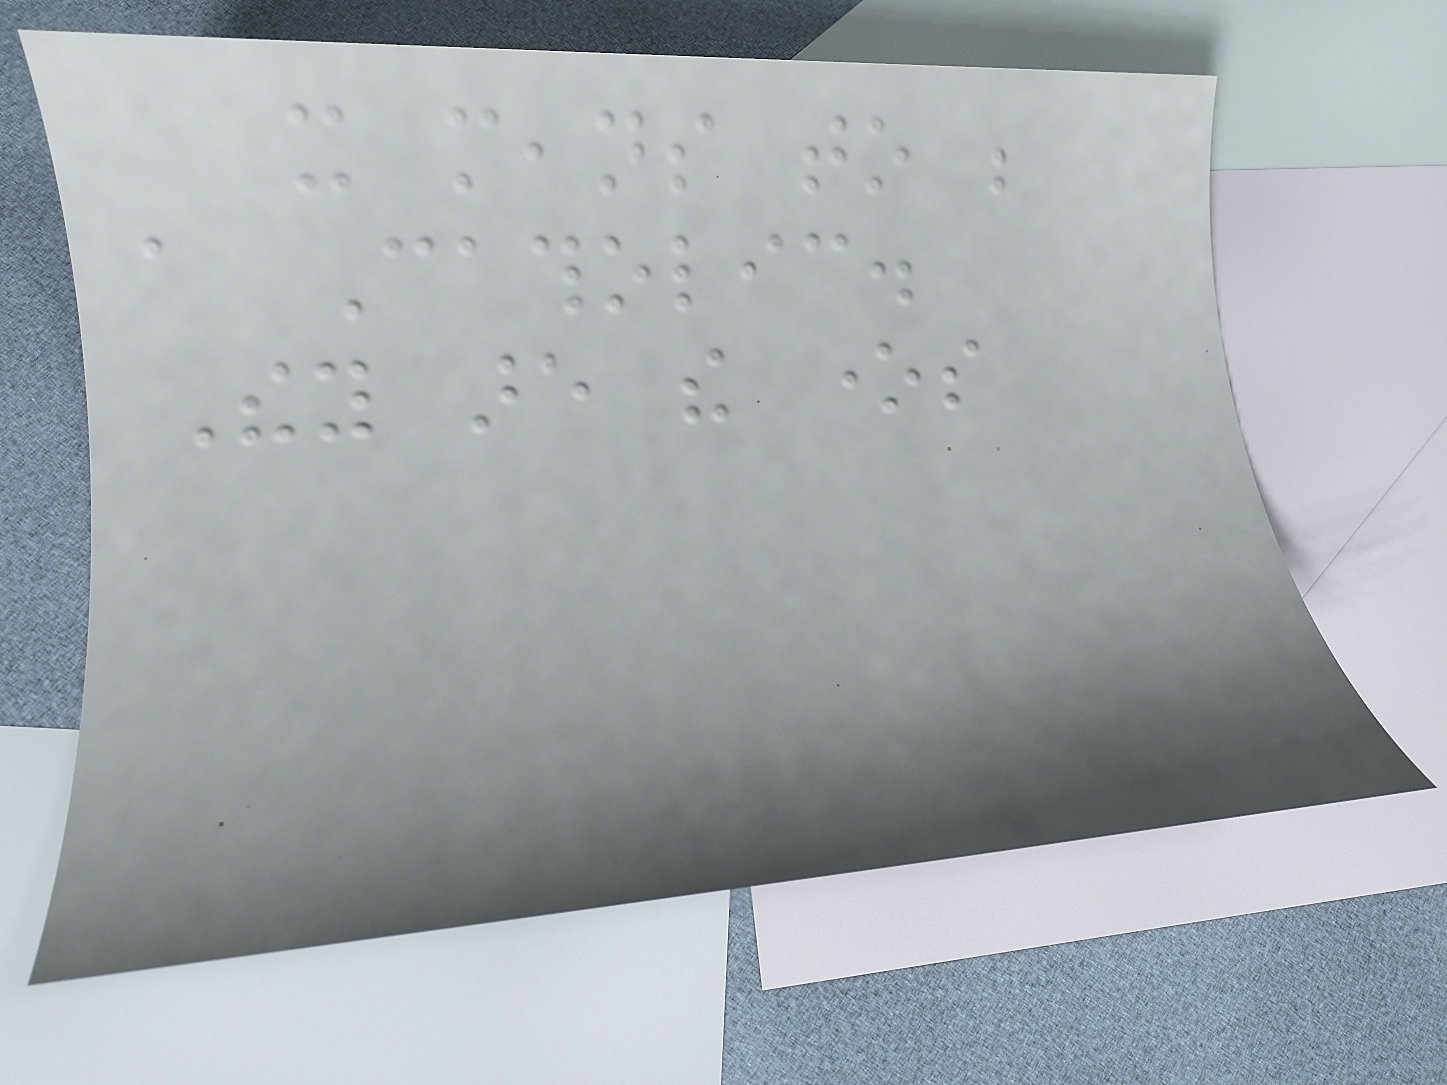it means to be
a Catholic.
They are the ones
